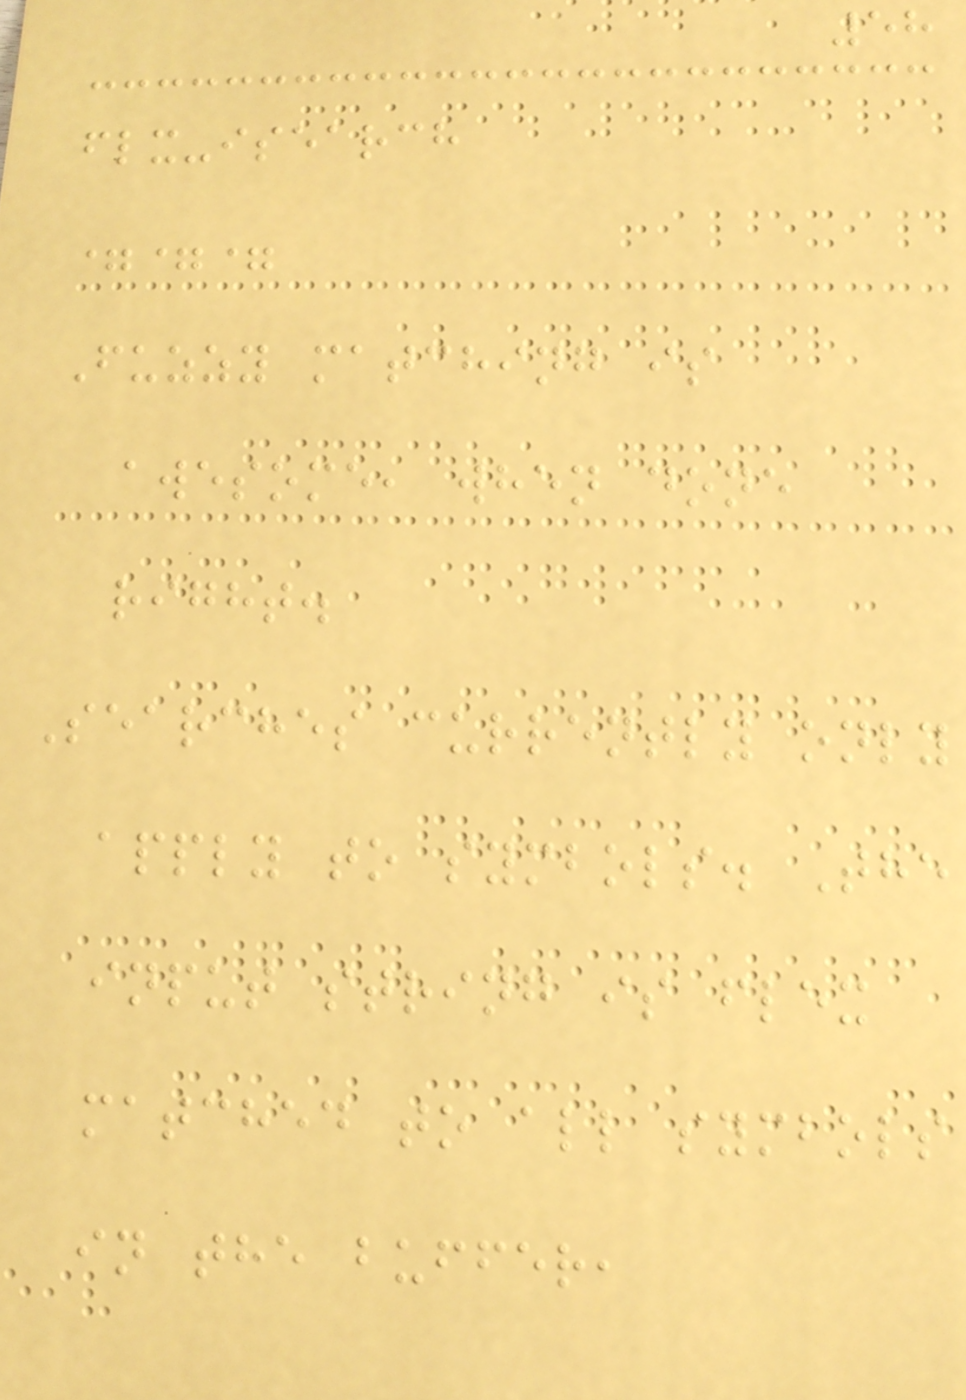58
flx-isearch
===
Fuzzy matching is
awesome, when done
right.
Searches currently only
apply to symbols. The
input string is flex
matched to all symbols
in the buffer,
